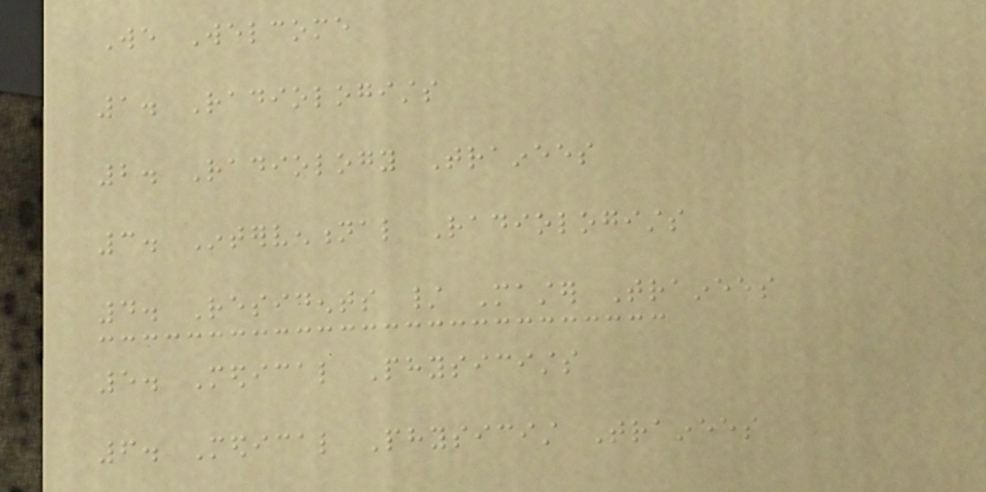We Welcome
1. Radiologists
2. Radiology Trainees
3. Interventional Radiologists
4. Residents / Master Trainees
5. Medical Physicists
6. Medical Physicist Trainees
